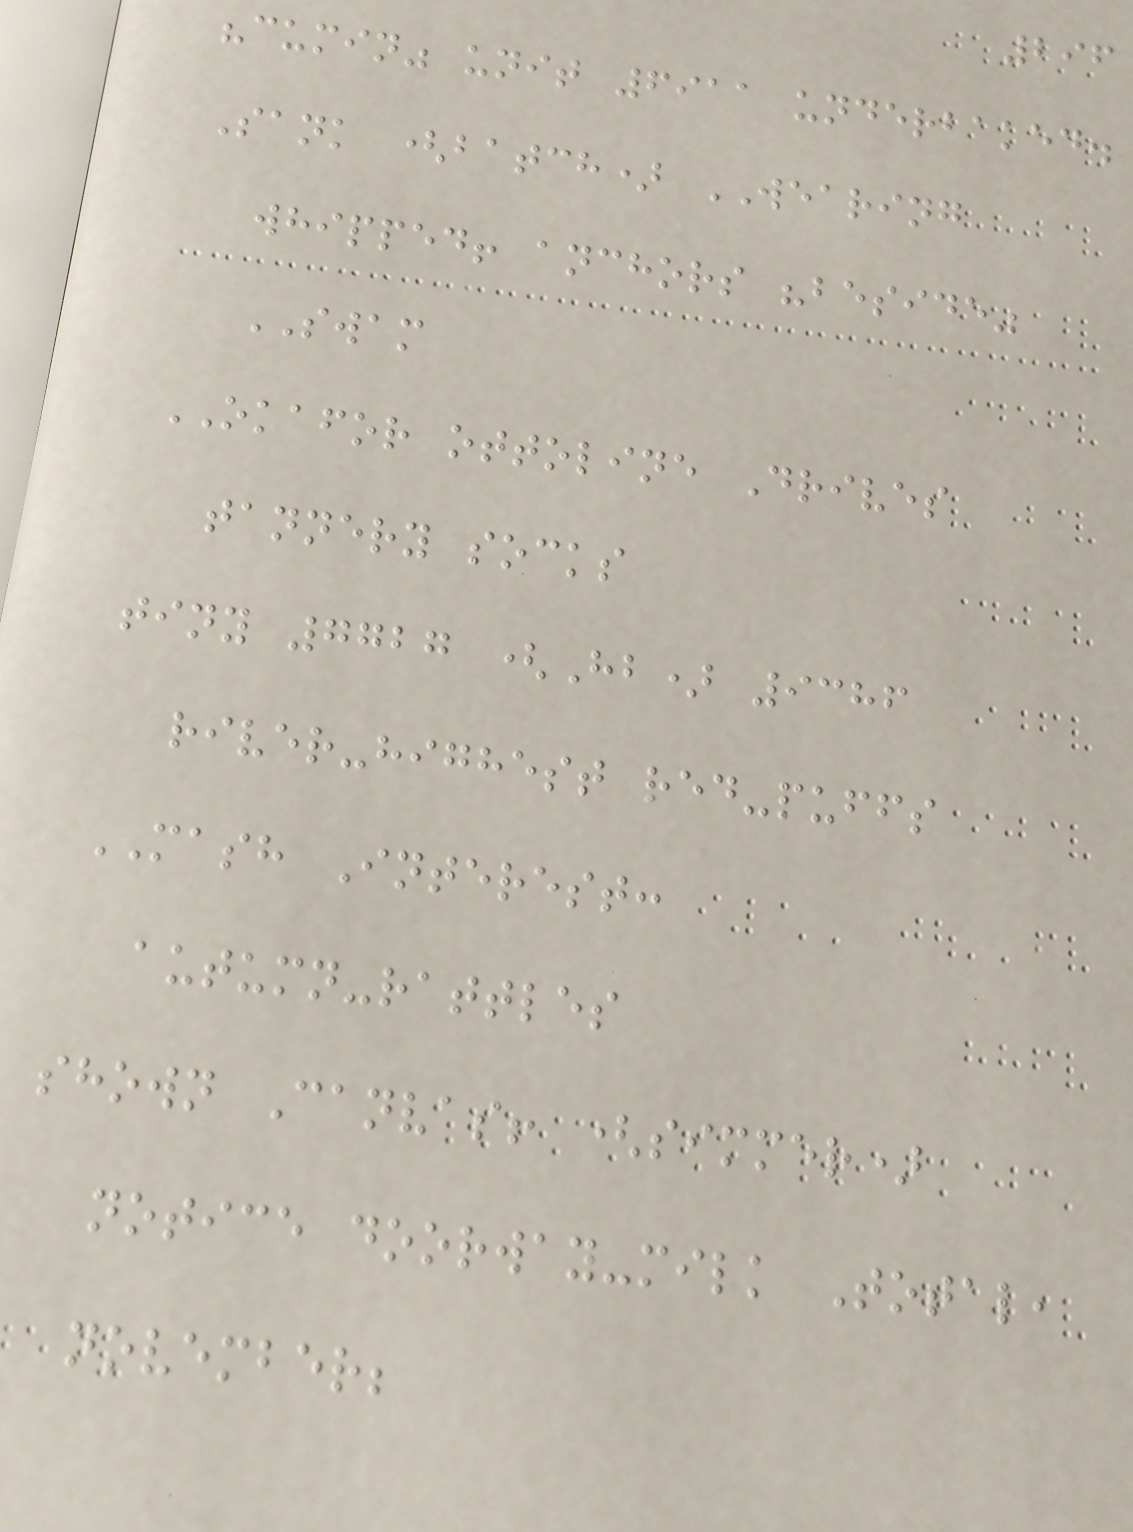296
"cumin" unit 6911 underbaked.
Sank (batch) WEARING
whipped! anchors "beside"
SWAM
OKAFOR ottoline Drives
tannery socks
tiny 7727 (Hb) 9386
river-highest red-puffs
MASH Interest:
autumn-rattles
shown Canvas! (simmer)
notice doorway-milk Total,
november;
